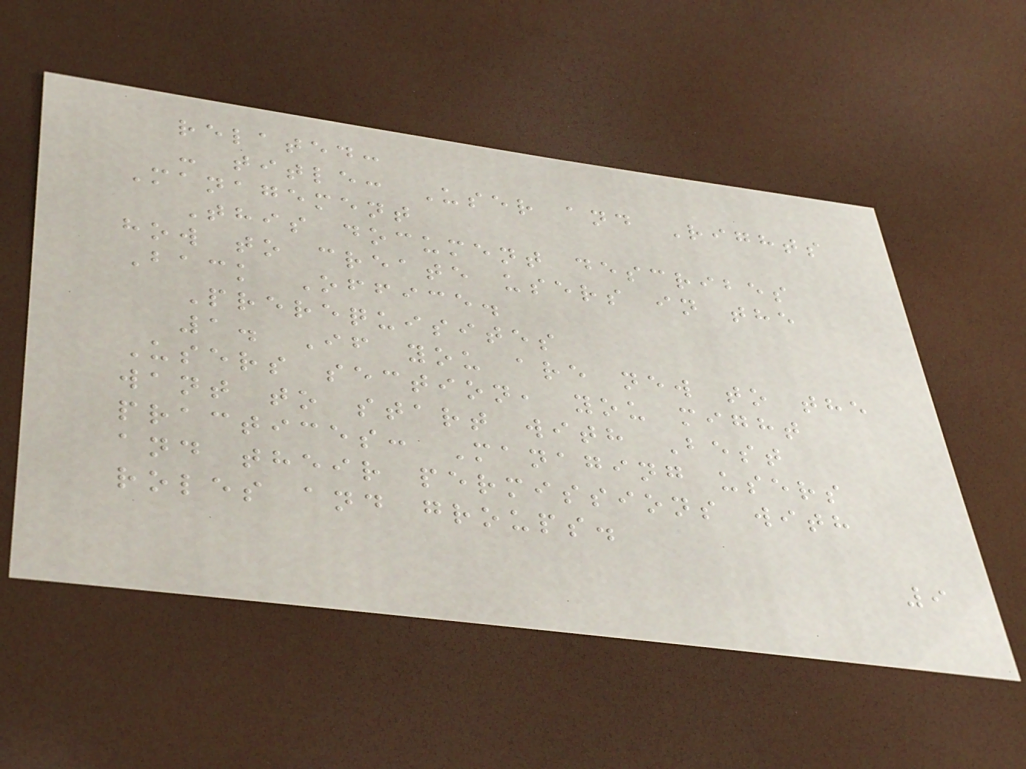related:
- title: User and Rights
Management
This document describes
how to create users in the
Back Office.
Prerequisites
1. If you are new to the
Users section, you might
want to start with Best
practices: Managing users
and their permissions with
roles and groups.
9
